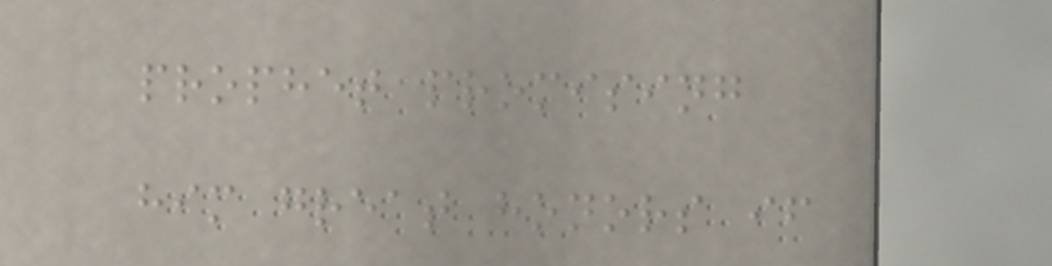prophet promising
him great honors if
